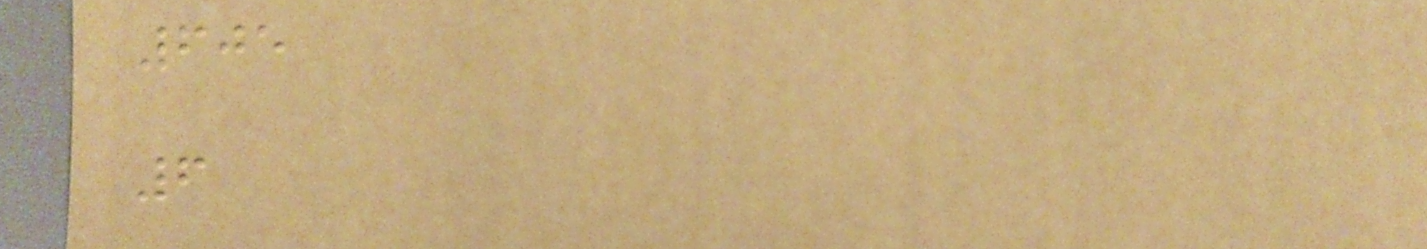605
6
